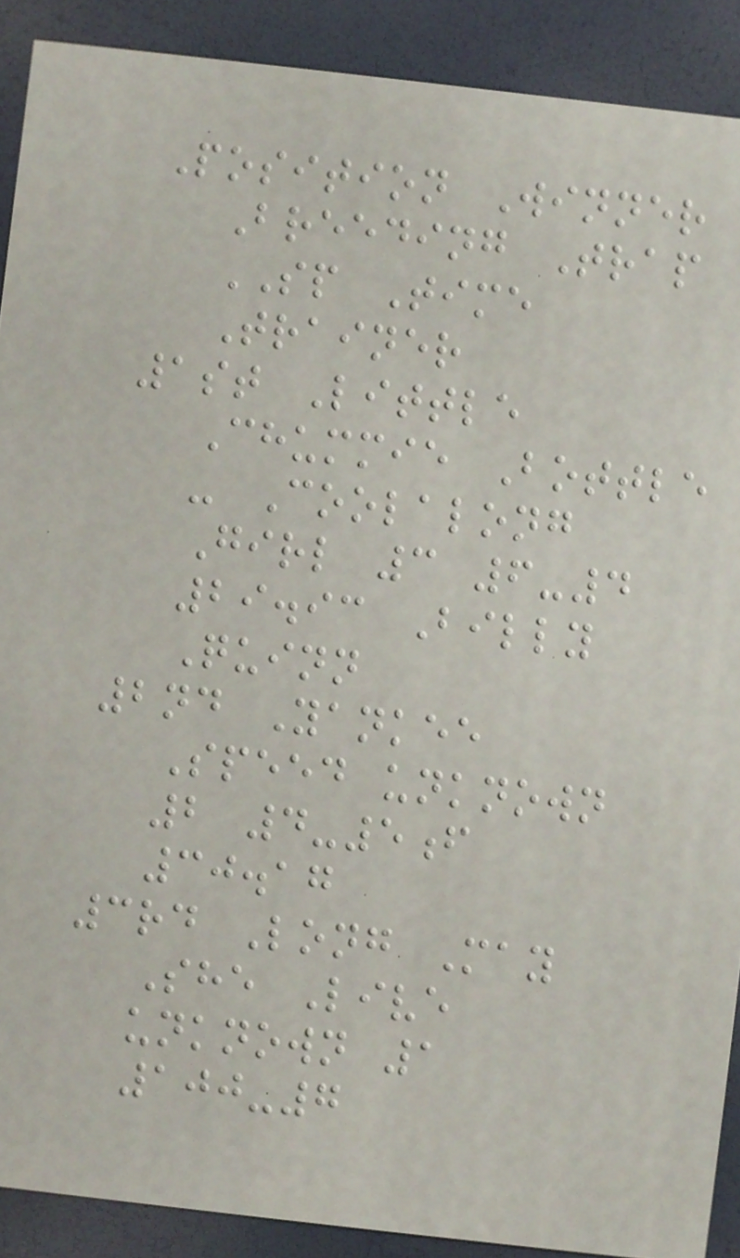Position Winner
Breeding Trap
SP Time
Trainer
1st Little
Chummie Bottle
- Coolalong
Girl 3 6-4
29.93 Billy
Quinn
2nd Yankee
Speed unknown
2 4-5f
30.17
3rd Long May
She Live
unknown 1
100-7
